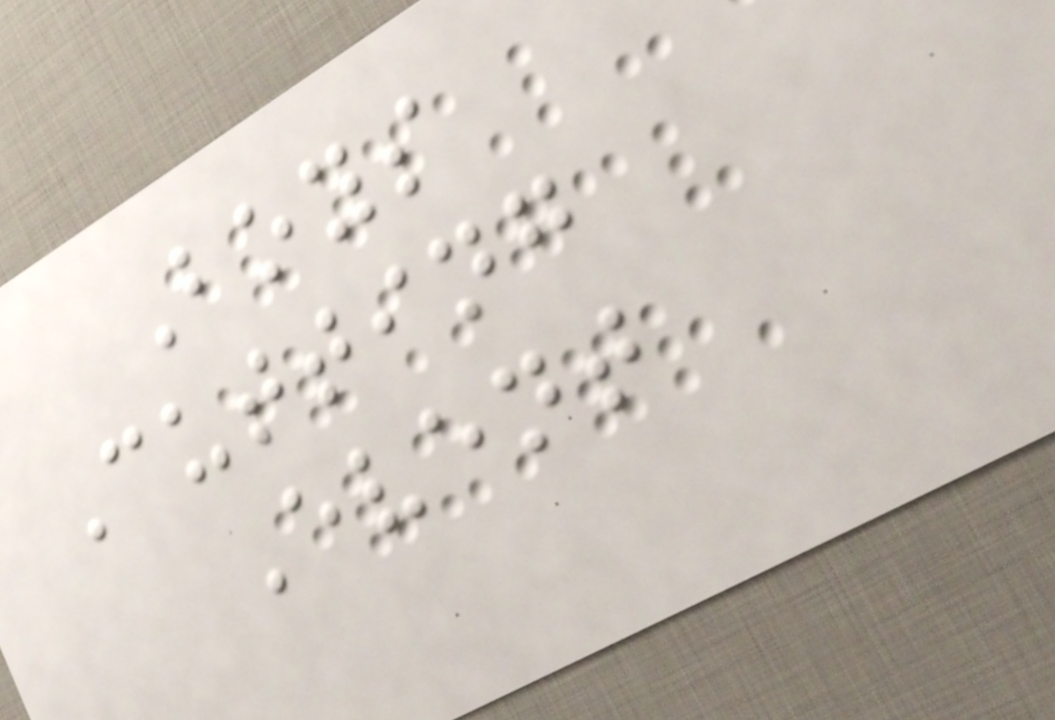Boys
Cutting
Event
